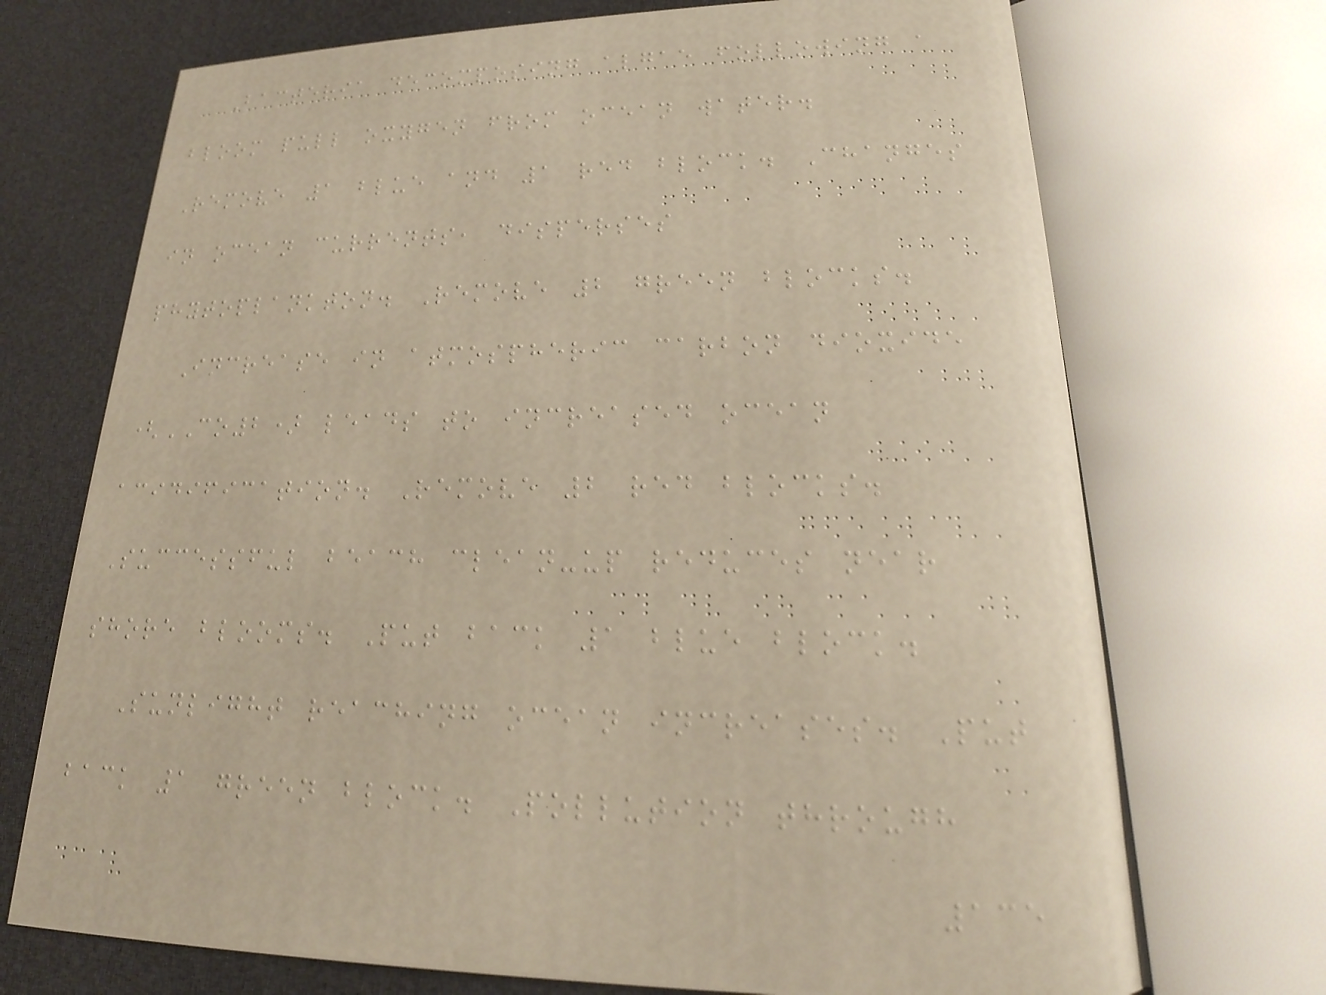Bacteria decomposing algae following a
bloom pull oxygen from ocean water.
Remove 1 blue and 1 red block. Changes
in ocean currents, disperses
phytoplankton. Remove 2 green blocks.
Increase in atmospheric carbon dioxide
(CO2) leads to increased ocean
acidification. Remove 2 red blocks.
Successful beach clean-up reduces near
shore blooms. Put back 1 blue block.
Sunlight reaching ocean increases. Put
back 1 green block. Pollution through
135
